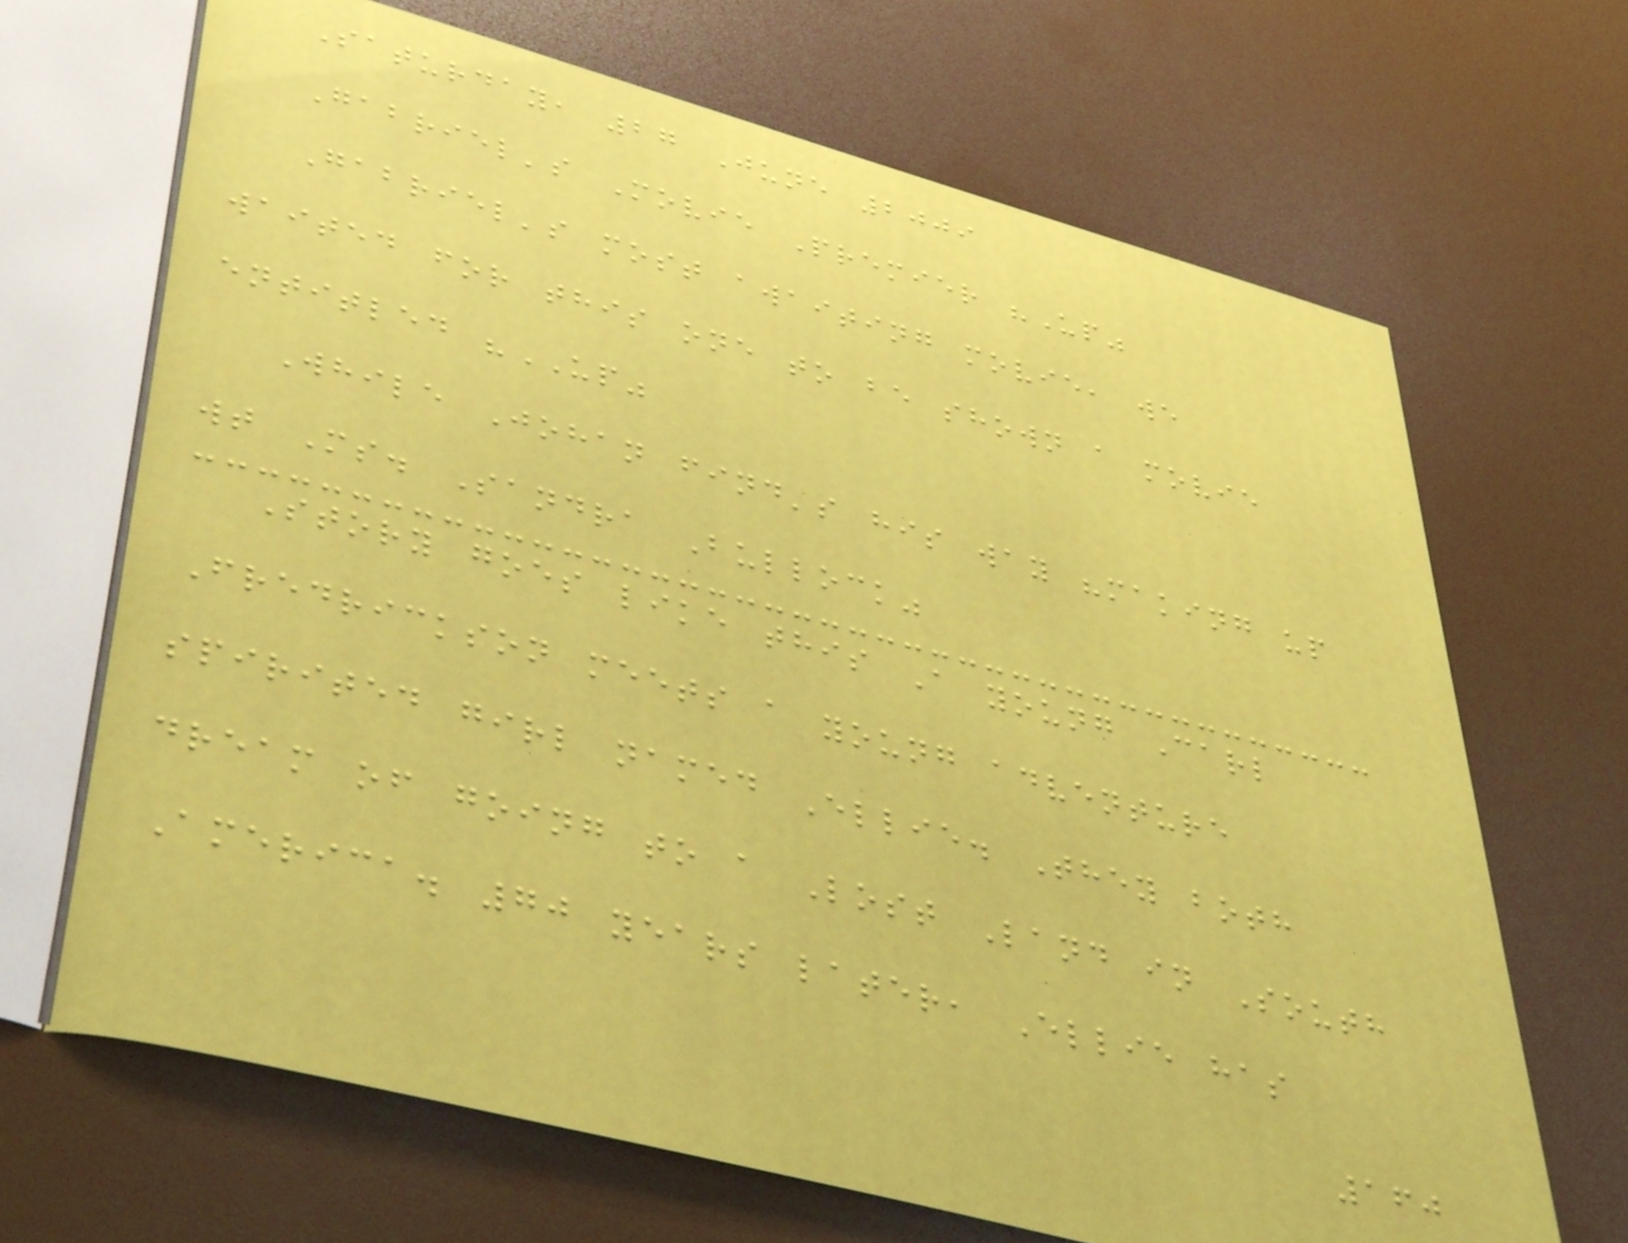Saturday, 27 June 2009
Gabriel's Movie Premier "Up"
Gabriel's most awaiting movie, we
waited for this one to be shown a movie
entitled "UP"
While Johan find's his way "making up
wt Ms. Sandra Bullock"
Story goes like this A young Carl
Fredrickson meets a young adventure
spirited girl named Ellie. They both
dream of going to a Lost Land in South
America. 70 years later, Ellie has
160
